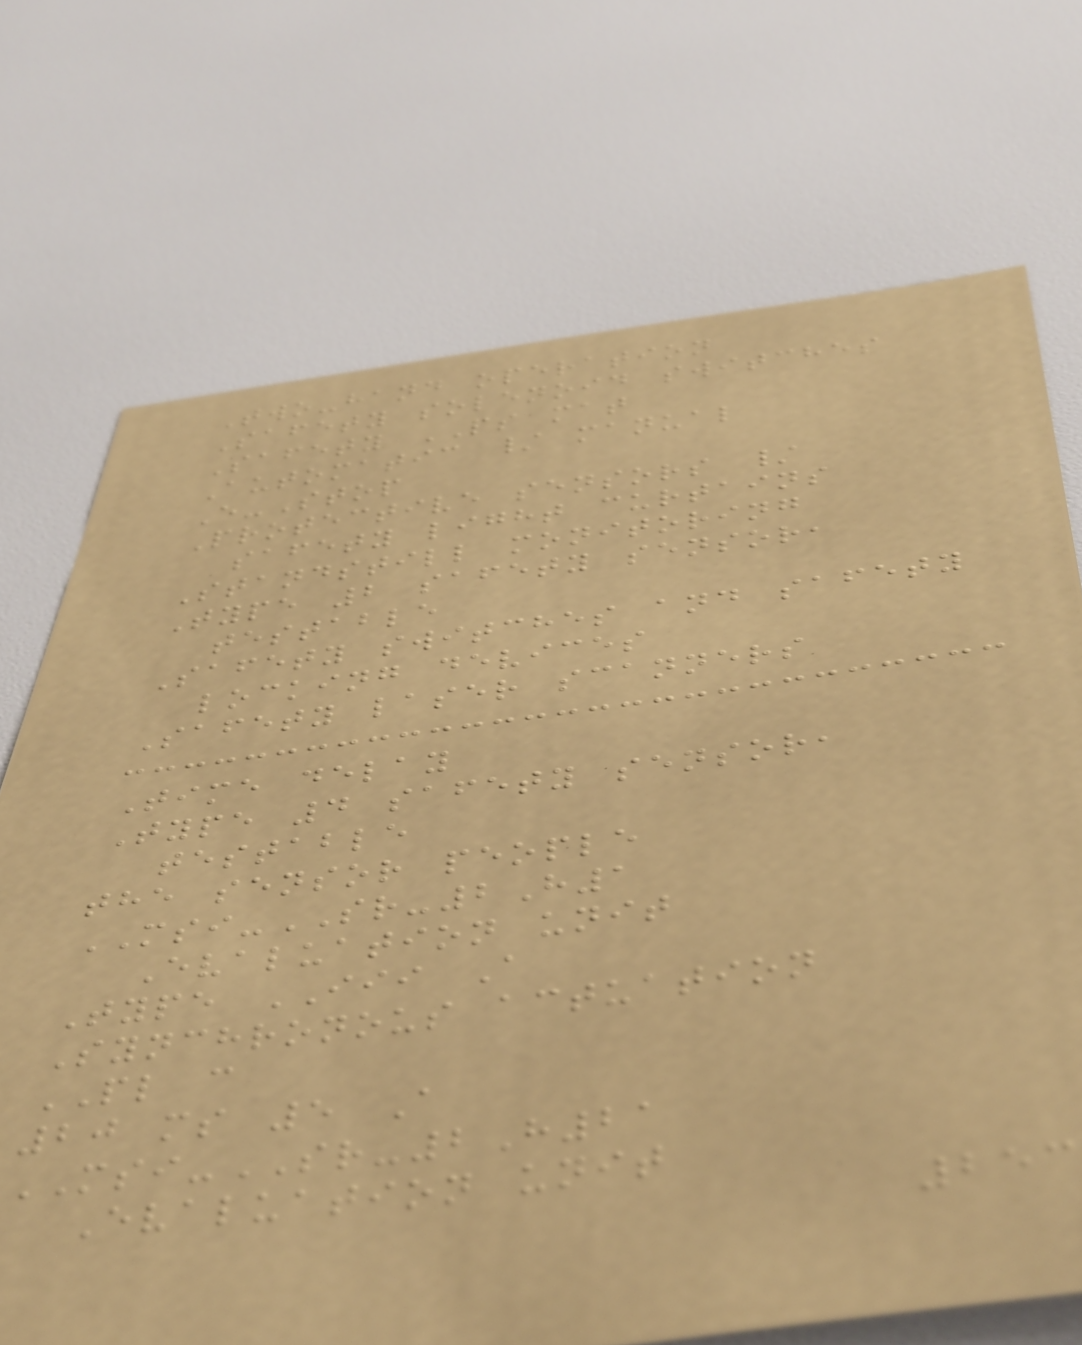Two-hand operation
Safety solenoid switches
Safety PS mat
Automatic / manual
E-Stop
Protective sensors /
safety light curtains
Standstill monitoring
Type 2 safety sensor,
testable
Safety switches and safety
locking devices
Safety laser scanners
Time delay
Type 4 safety sensor,
testable
the sensor people
MSI-SR-2H1
Evaluation unit
Type III A
Synchronous actuation
PL c
20 ms 5 A
MSI-SR-2H21
Evaluation unit
253
